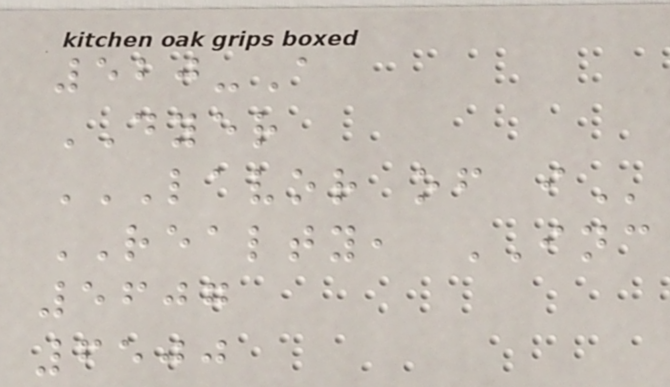520-A
DYER
LAVOR OF I
REALTY, INC
5607
6500
